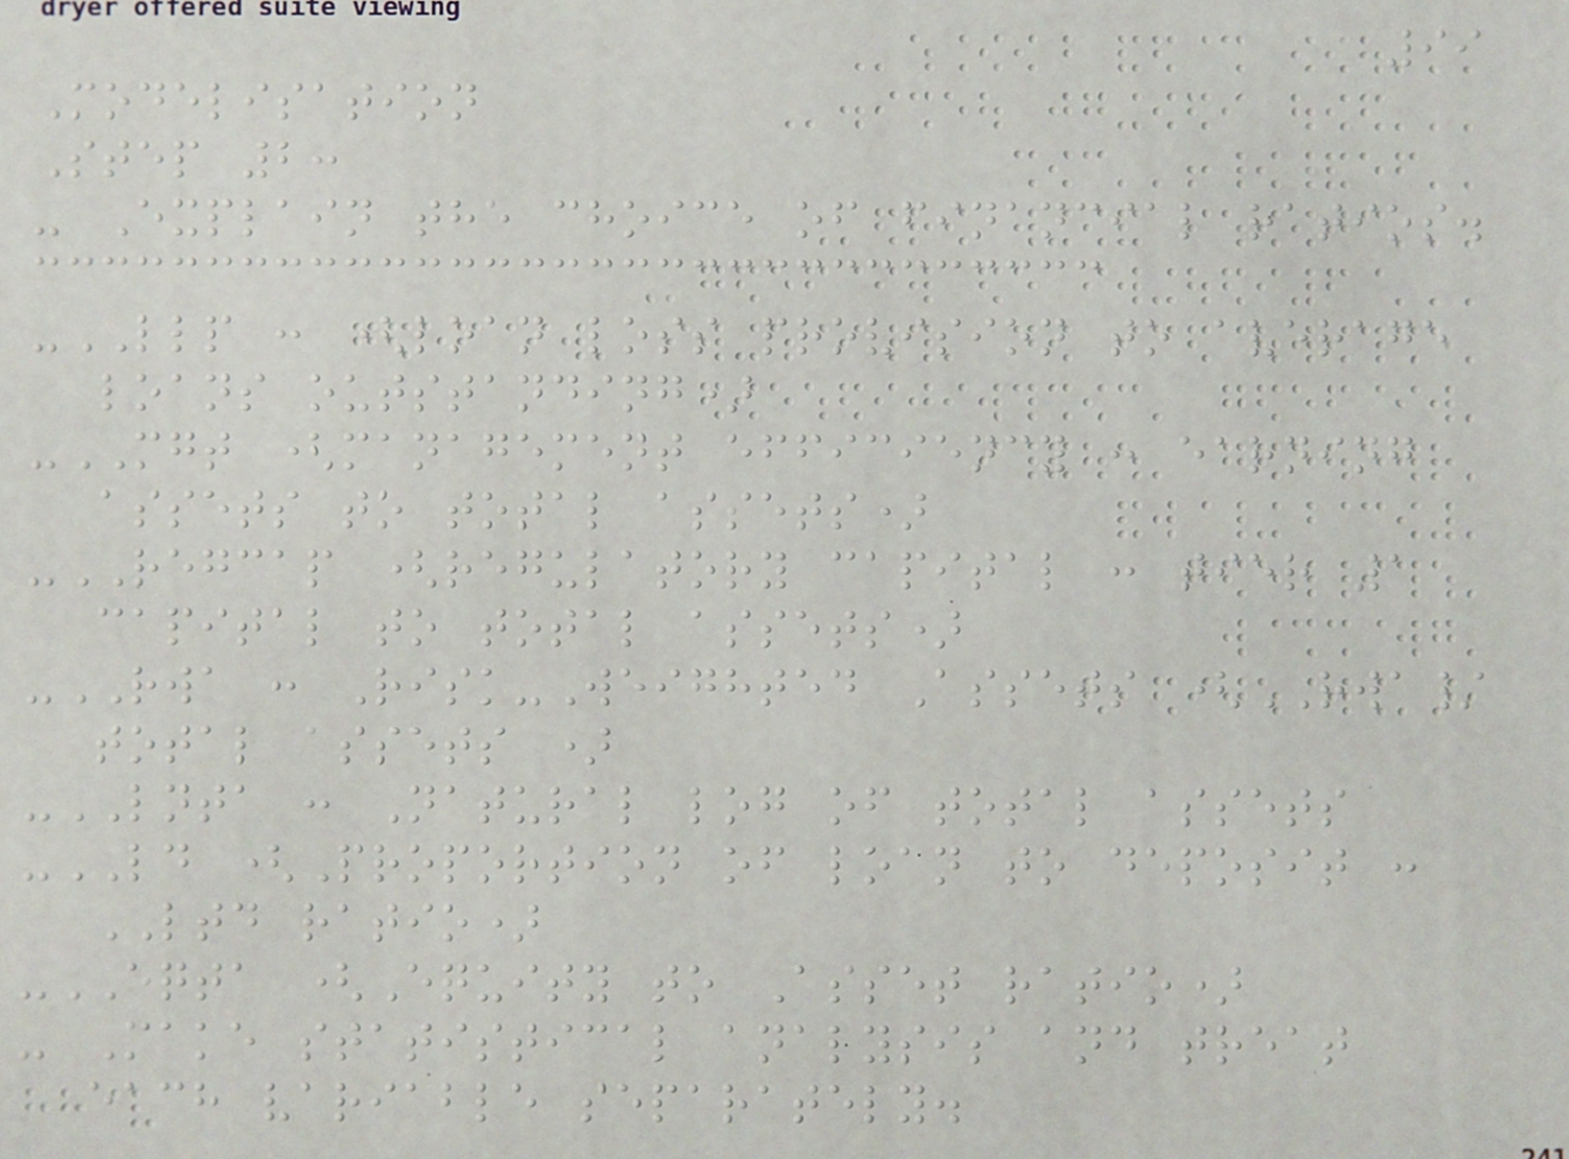99
Modelisation
Step 2:
- Explain the choice of financial ratios.
-LLP : (loan loss provision to average
loans outstanding)
-MGT (management efficiency : earning
assets to total assets)
-REGCAP (regulatory capital : tier 1
capital to total assets)
-RWA : Risk-Weighted Assets (RWA/
total assets )
-LNTA : Natural log of total assets
-LD (Proportion of loan to deposit :
LTD ratio)
-EQTA (Equity to Asset ratio)
- Make statistical analysis and treat
each variable separately.
